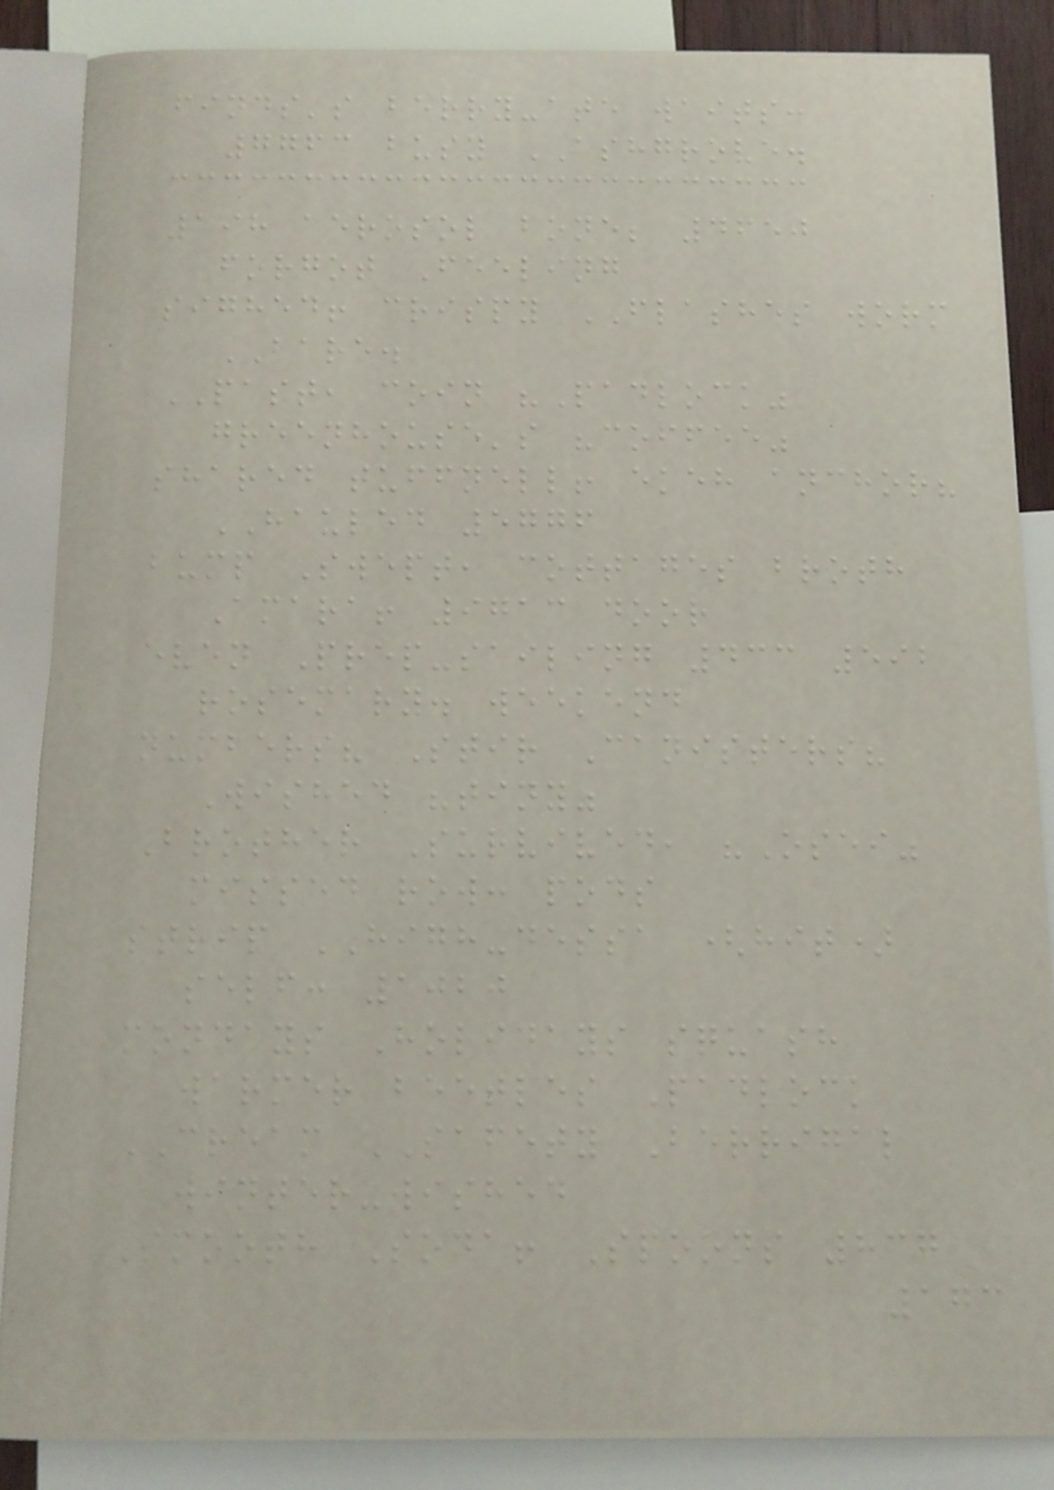finds's berry-ate waits:
7763 busy ASHGROVE.
198 aerosol bone; 4650
forgot Feeling
sighed! crispy FLASHES worm
BARE.
PAST, coin "Padlock"
greenhouse's "coffee"
shared tuffnell! ekeh anchor?
HAULED 5776
bump Swept, cottages broth
Amara! 9713 door
even Prep-sailing 433 592
rosemary. weekend
numbers? Stir Canisters?
Wished "tiny"
Brother Survived, "Osei"
missed row: pods
strip HIGH-dessa (hit)
self: 1020
mondays Holidays squash
warmer beetles Padlock
CREAM SAFETY Berrigal
winter-wished
Smooth Soda! Spoons 837
173
